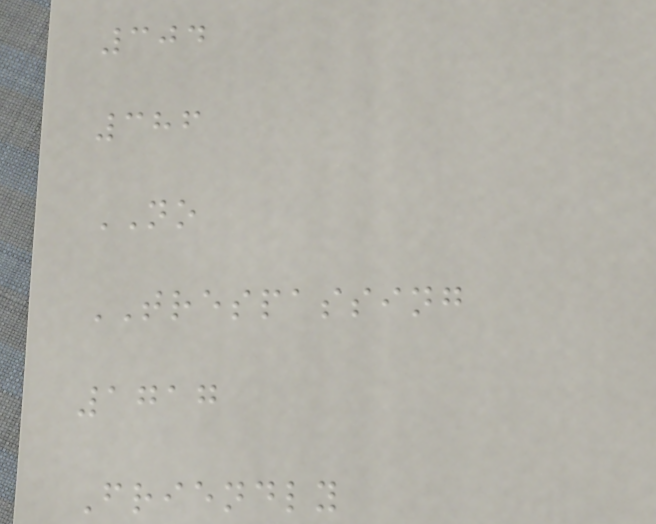304
386
NO
TRESPASSING
1717
Friendly
